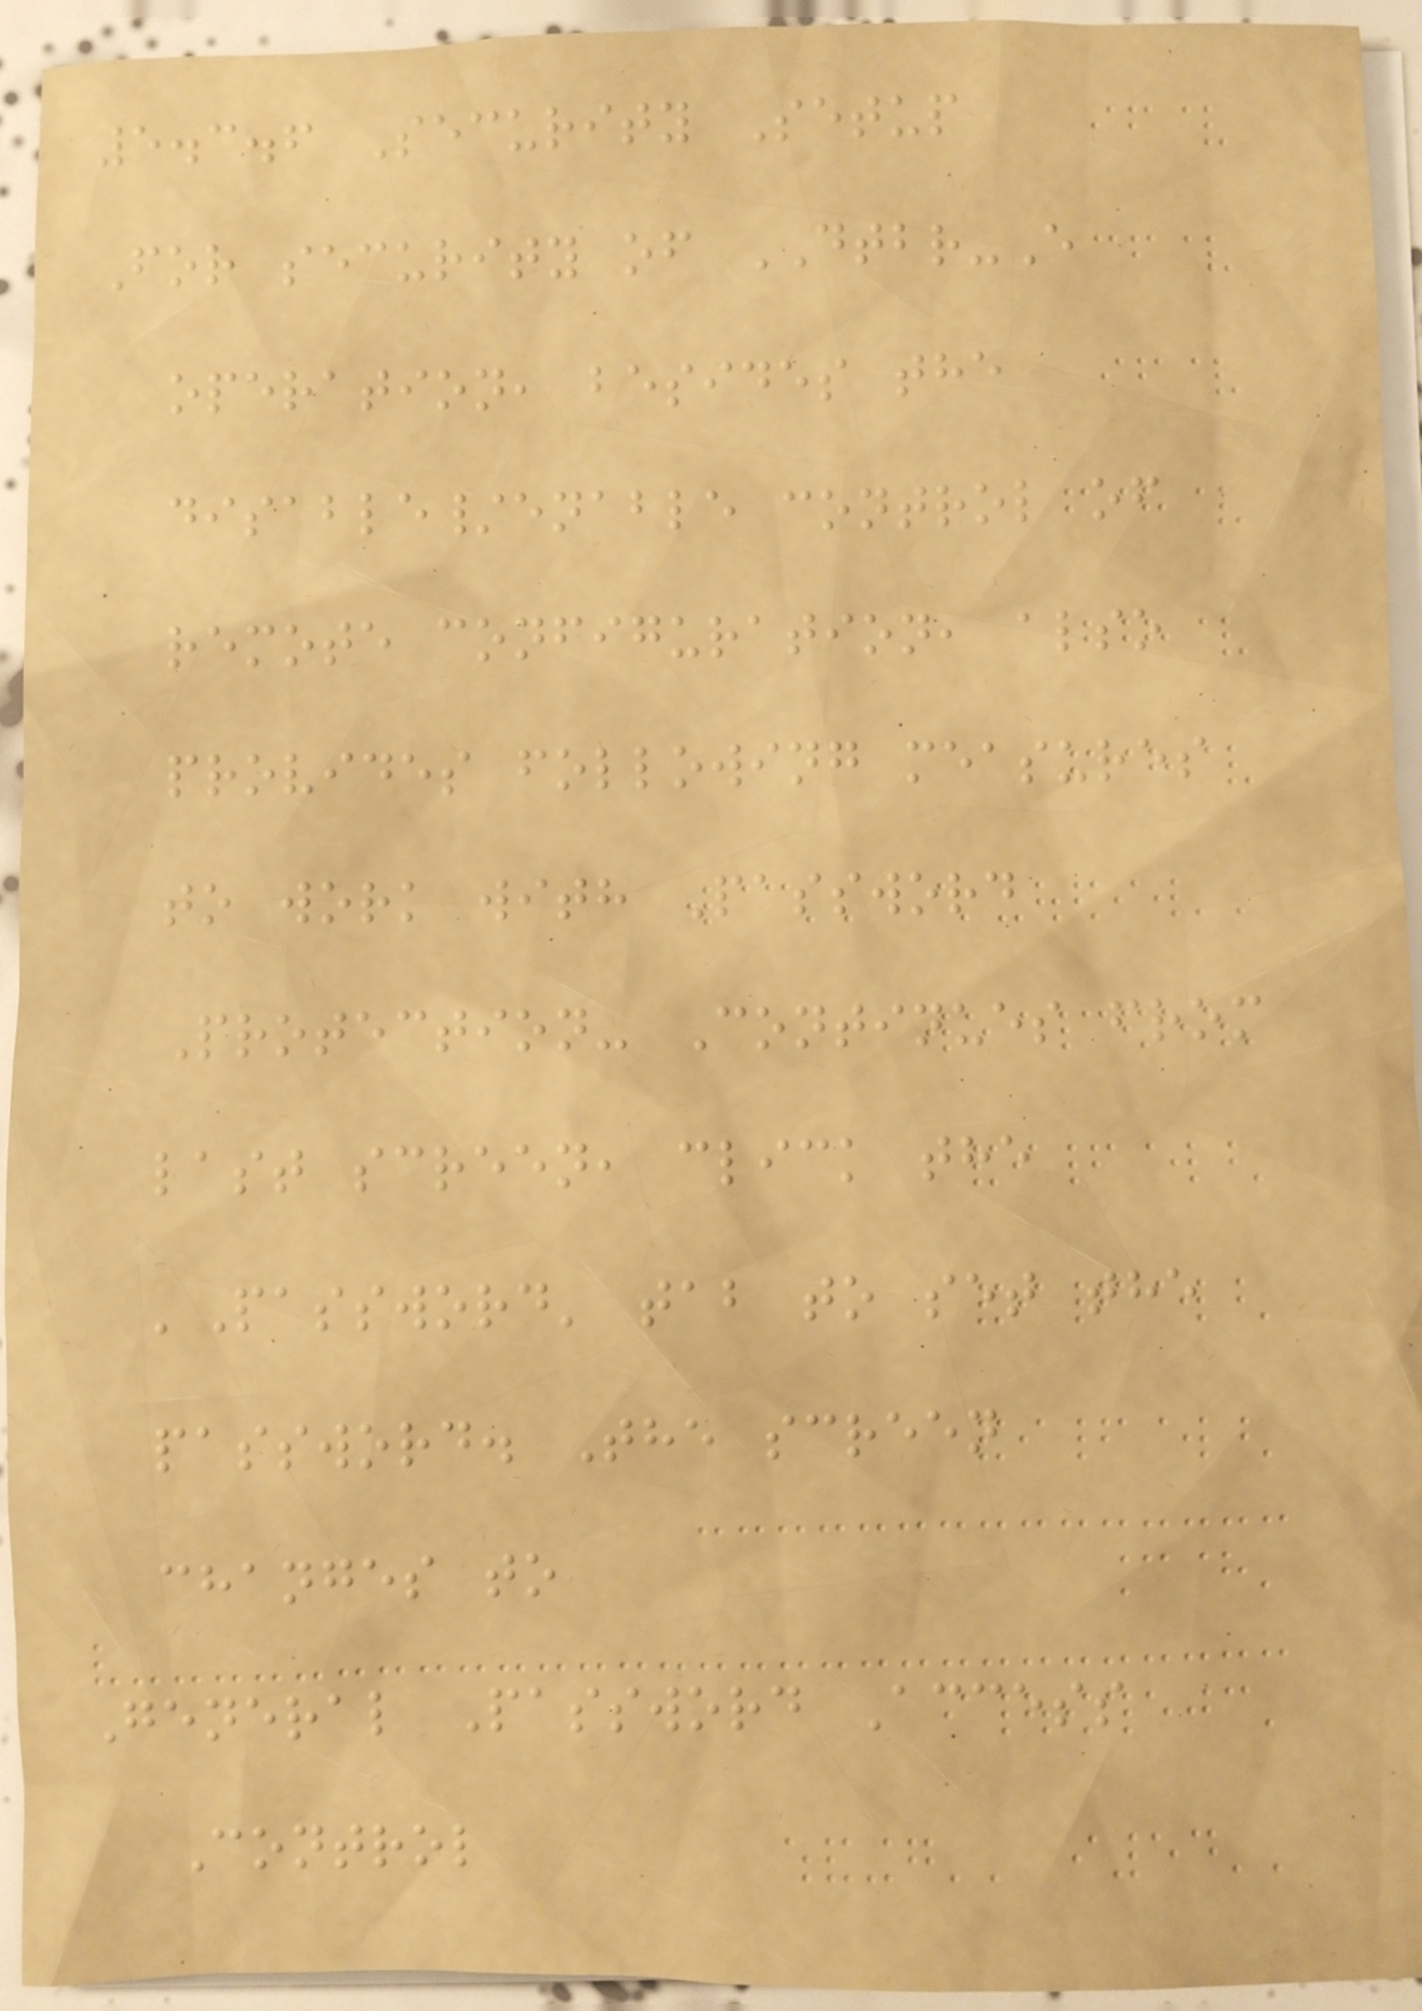5.3.6 Security Setup
For security of DTBR-E
operation, besides the
disable/enable control of
remote configuration, also
provides following measures
to work with Password
Protection- Continues from
last screen, click the
'Password' tab to set the
password. The screen
changes to
General Password Access
Control
